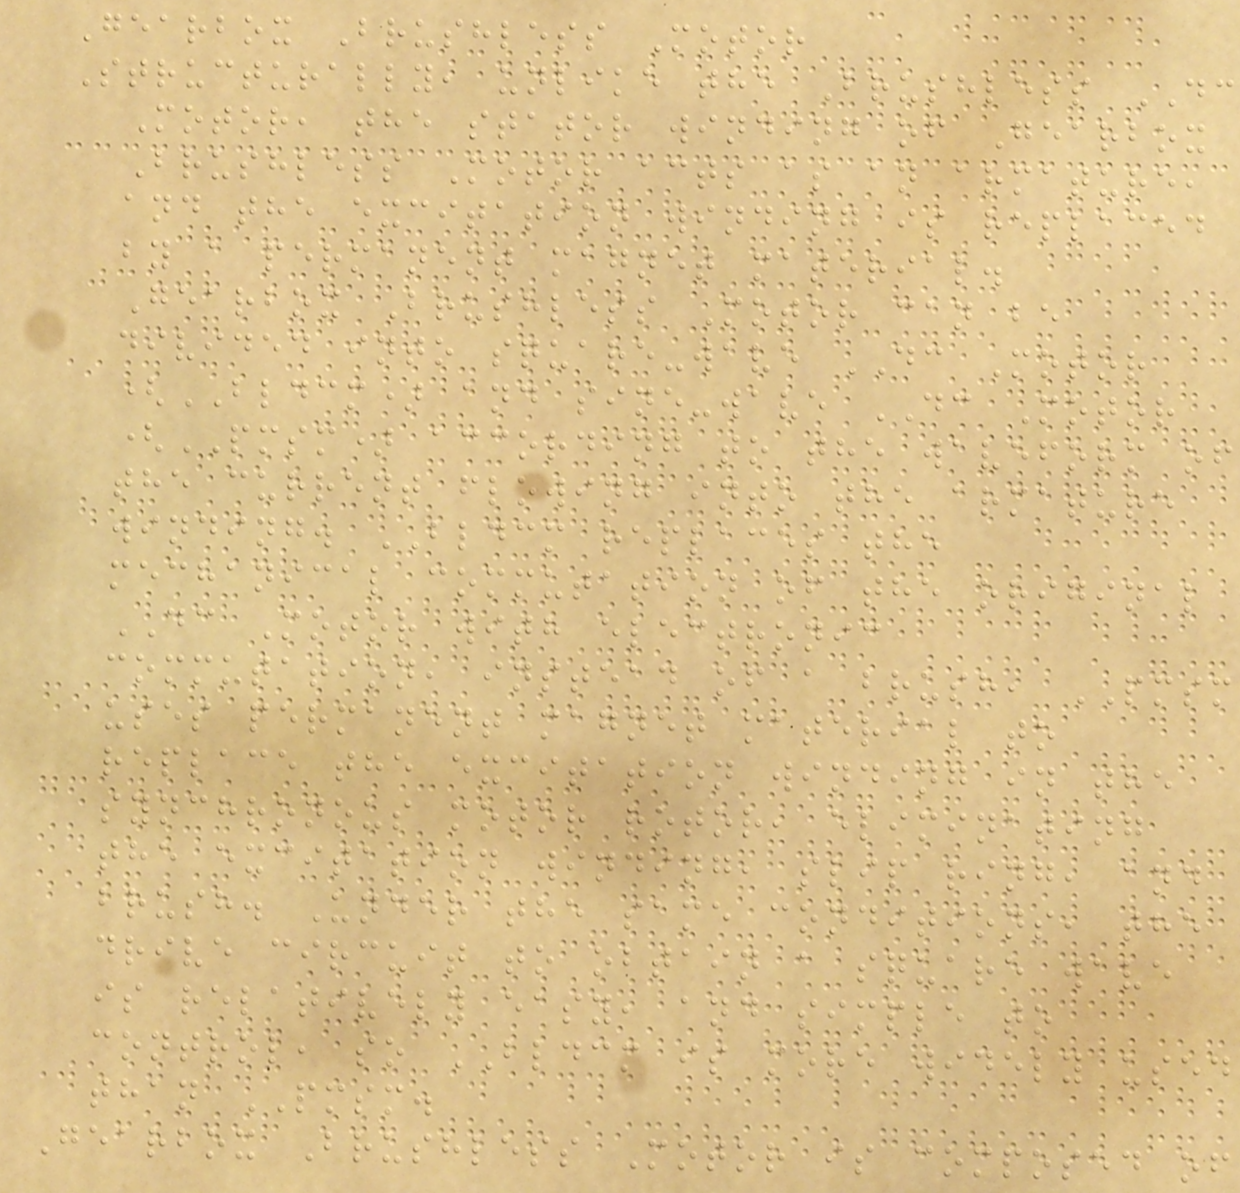Gearbox Brushless Motor
Structurally, unlike the Brushless DC
Motor, the stator winding of Gearbox
Brushless Motor acts as an armature,
and the excitation winding is replaced
by a permanent magnet material.
Gearbox Brushless Motor can be
divided into square-wave DC Motor
(BLDCM) and sine-wave DC Motor
(PMSM) according to the waveform of
the current flowing into the armature
winding. BLDCM replaces the
mechanical commutation of the original
DC Motor with electronic
commutation, instead of a brush, PMSM
uses permanent magnet material to
replace the excitation winding in the
synchronous motor rotor, eliminating
the excitation winding, slip ring, and
brush. Under the same conditions, the
drive circuit to obtain a square wave
is relatively easy, and simple to
control, so BLDCM is more widely used
than PMSM.
Gearbox Brushless Motor is composed of
